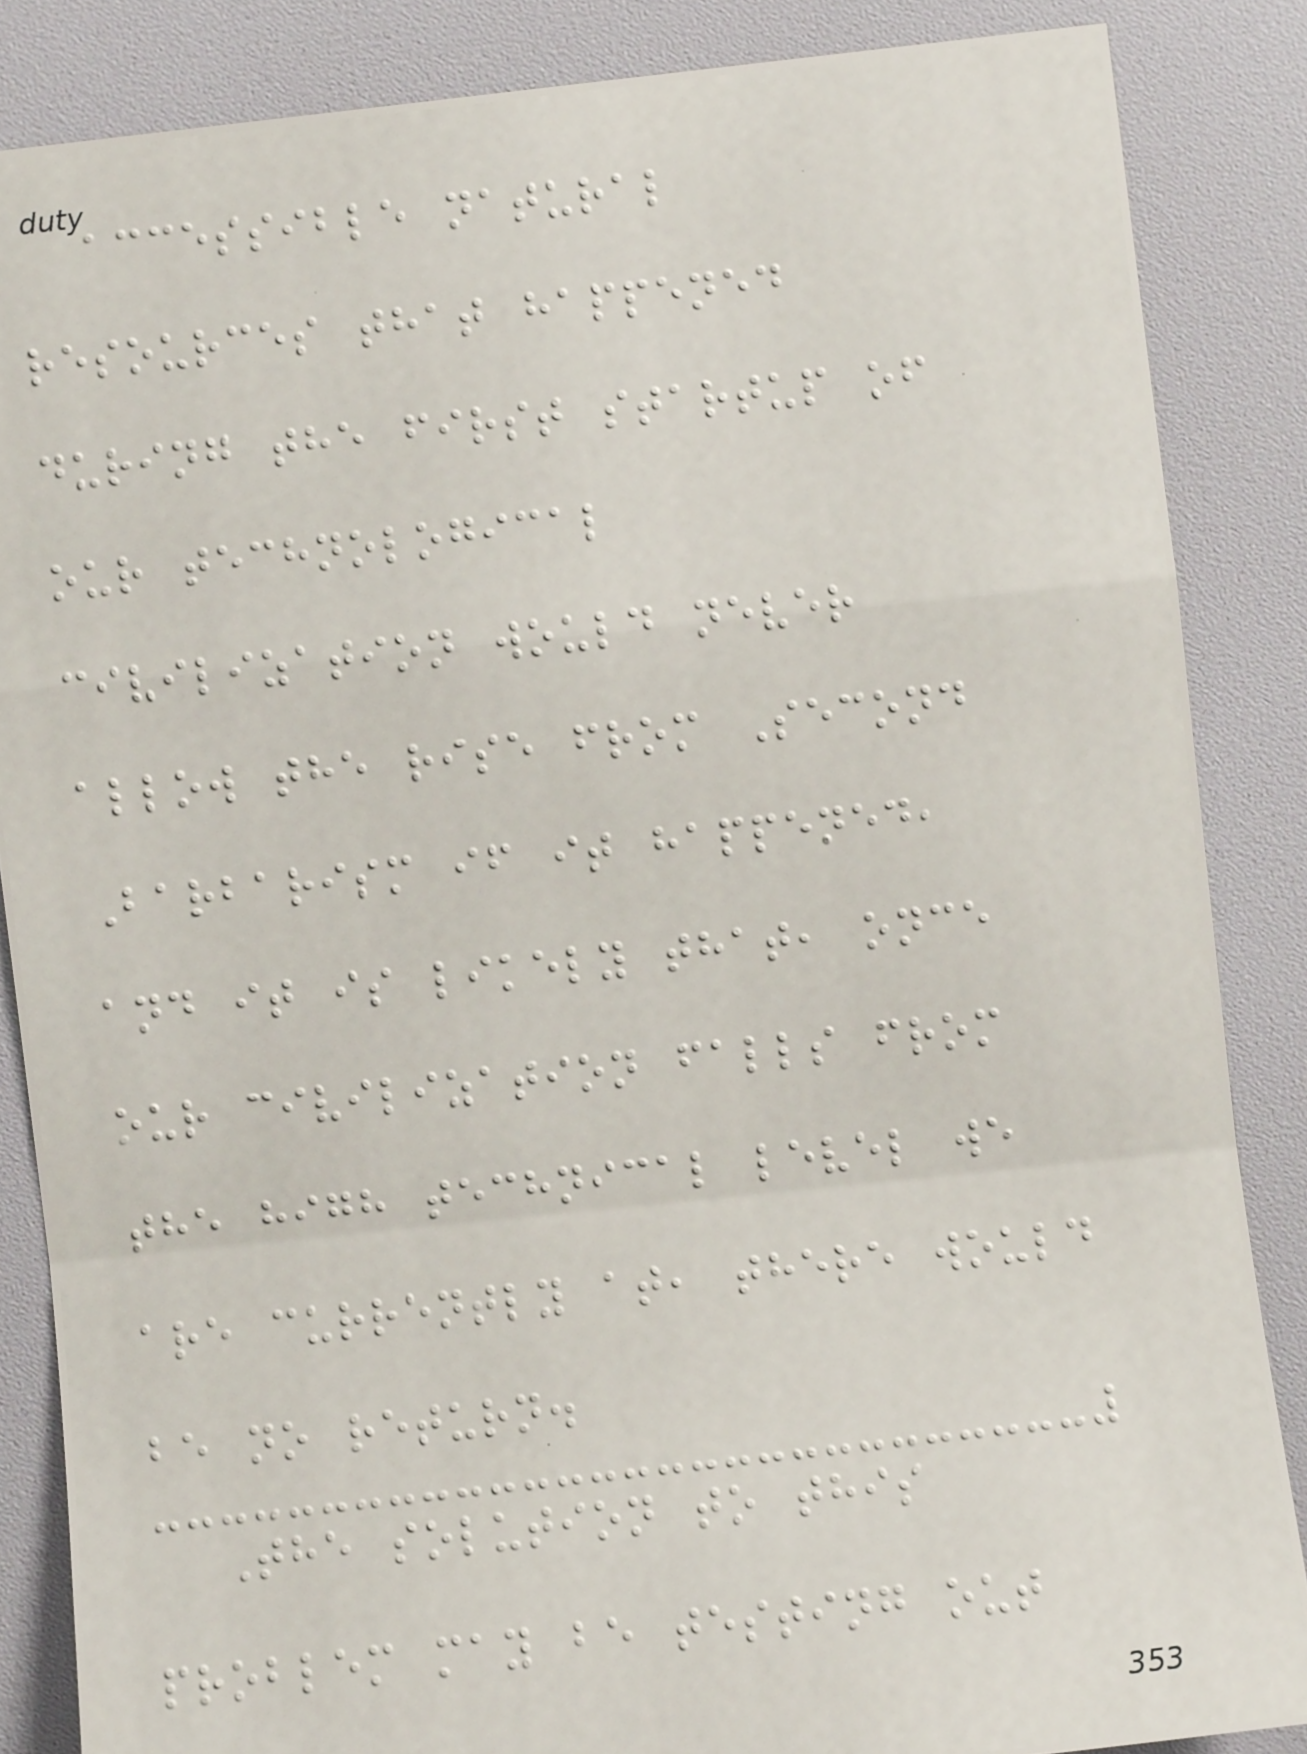accessible natural
resources that happened
during the first startup of
our technological
civilization would never
allow the rise from Second
Barbarism if it happened,
and it is likely that, once
our civilization falls from
the high technical level we
are currently at, there would
be no return.
The solution to this
problem may be testing out
